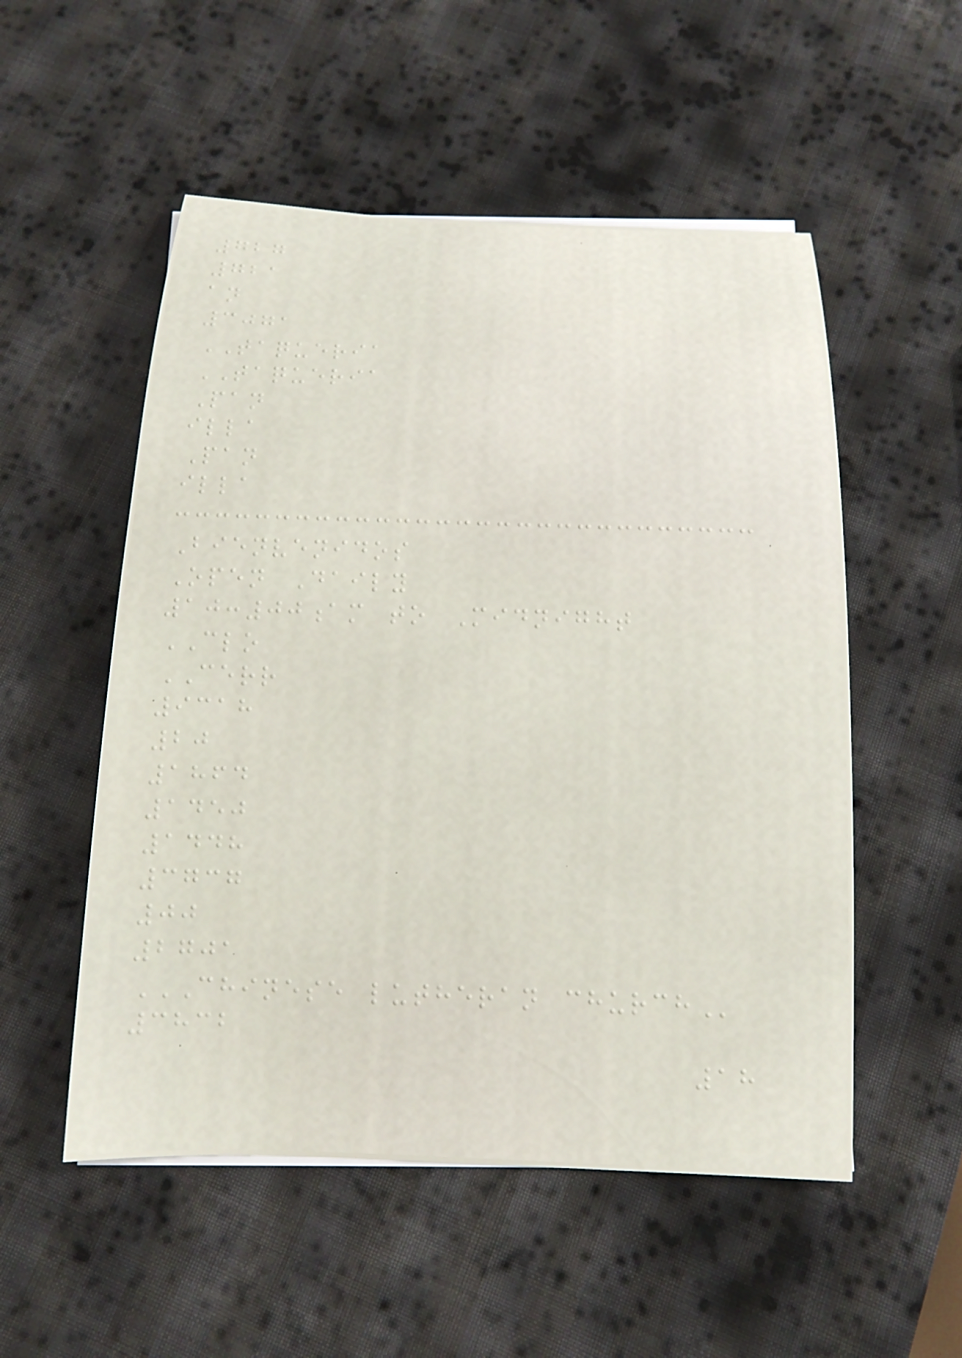727
721
an
3071
TAQUERIA
TAQUERIA
Pan
illa
Pan
illa
Bienvenidos
Open Daily
10:00am to Midnight
CLO
CERR
9318
20
1864
1450
1448
3737
00
2701
CHINESE LUTHERAN CHURCH
3832
18
